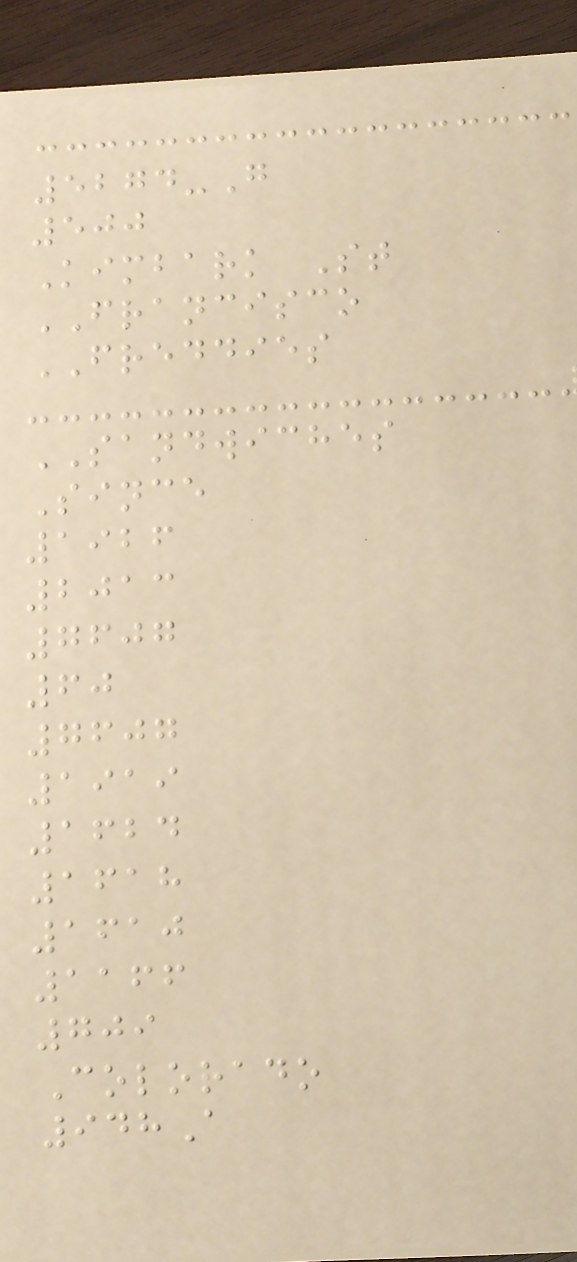5274-G
500
Kimbark St
FRANCISCO
FREDDIES
SANDWICHES
Since
1926
2013
7607
60
7607
1919
1624
1618
1610
1166
709
Colorado
948A
